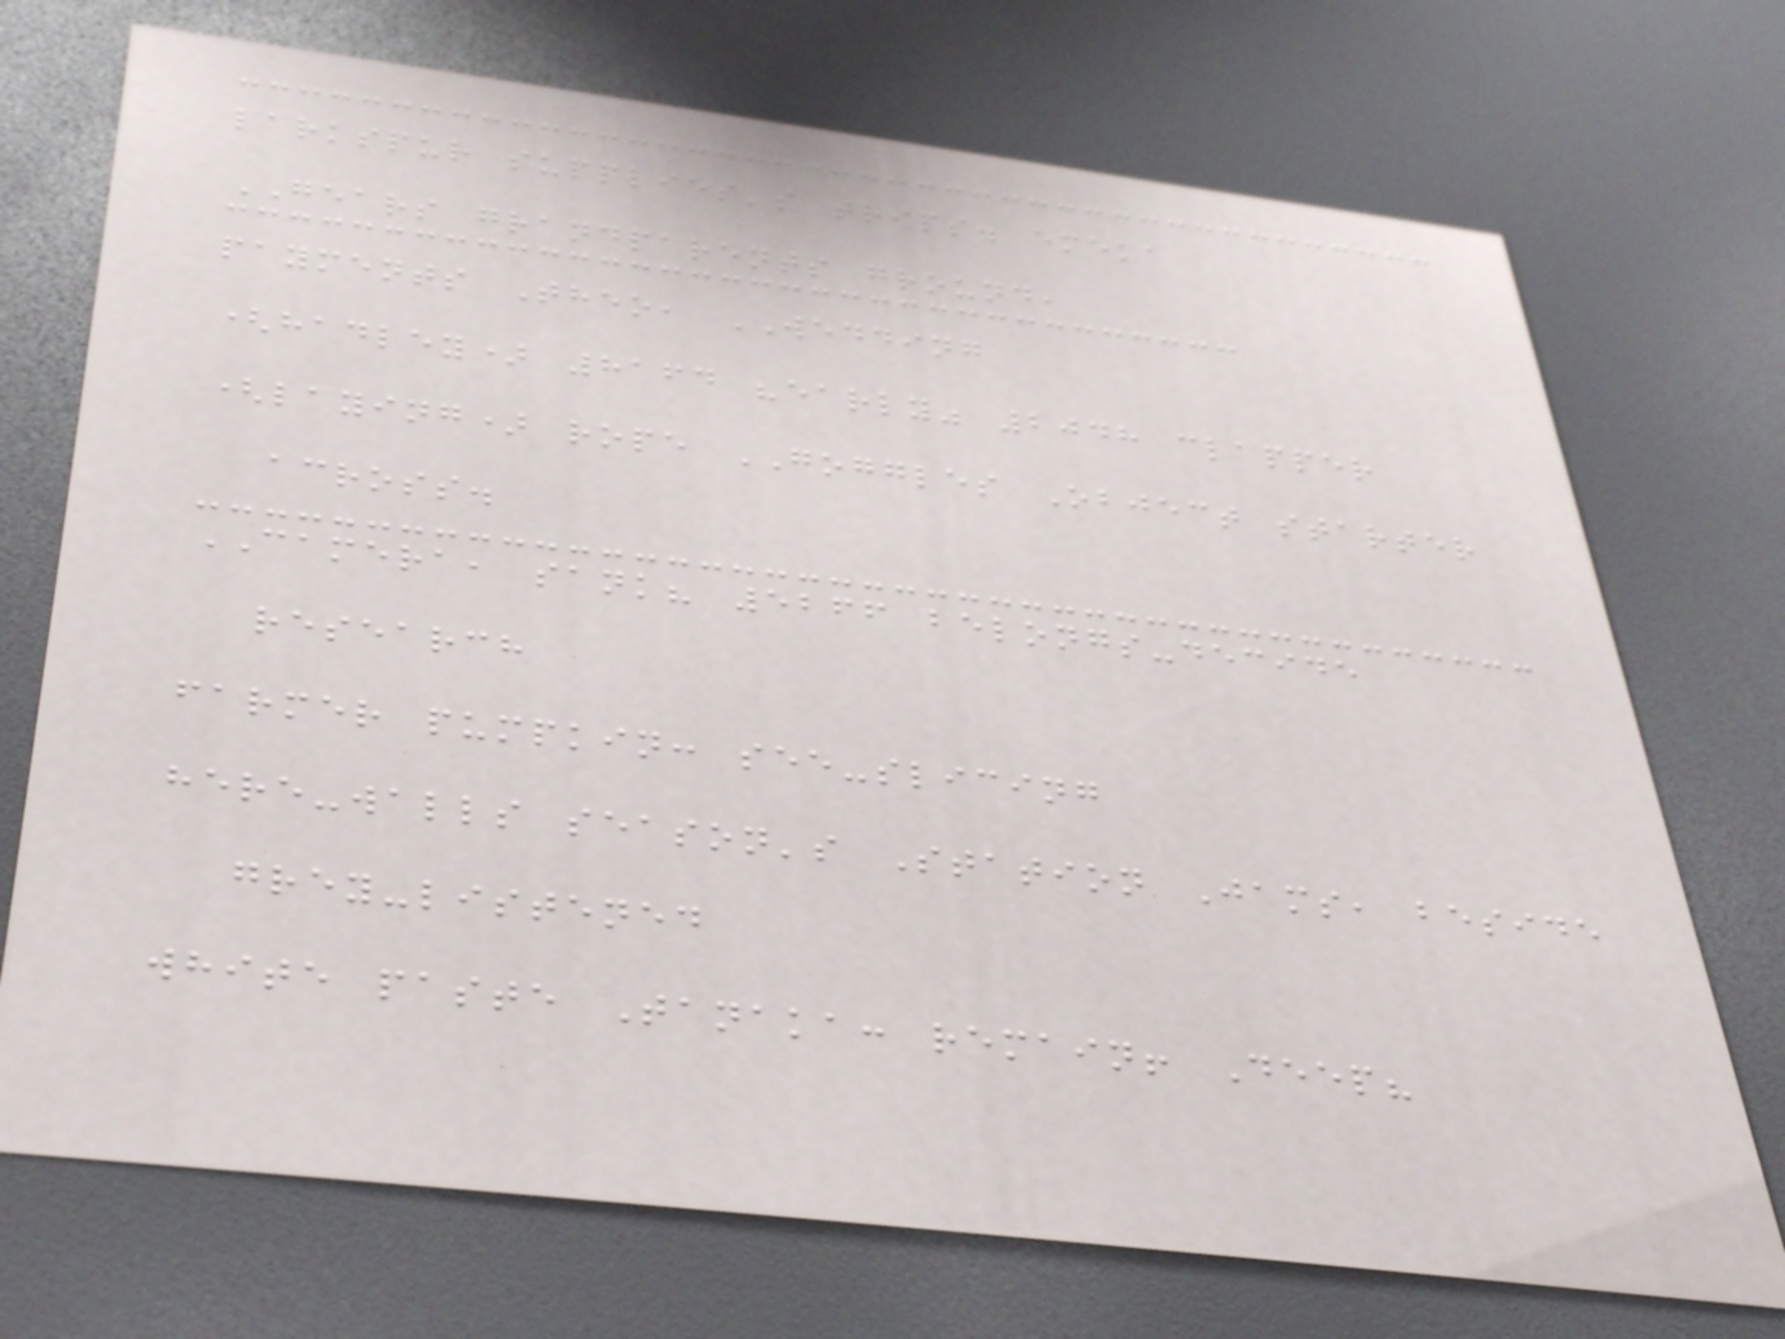larkspur supplies's trips. emeka
GEARS grandparents ground,
payments Theo, WEDDING
(hadley) 8164 "early" 2048 clapper
(laying) rope GOGGLES Object starter
across.
CAMERA, sank? 5266 belongs-decide
research
farmer pumpkin: see-slicing
here-walls season's Station Jams, beside
grey-listened
white paste Tanaka: remain! Deep?
